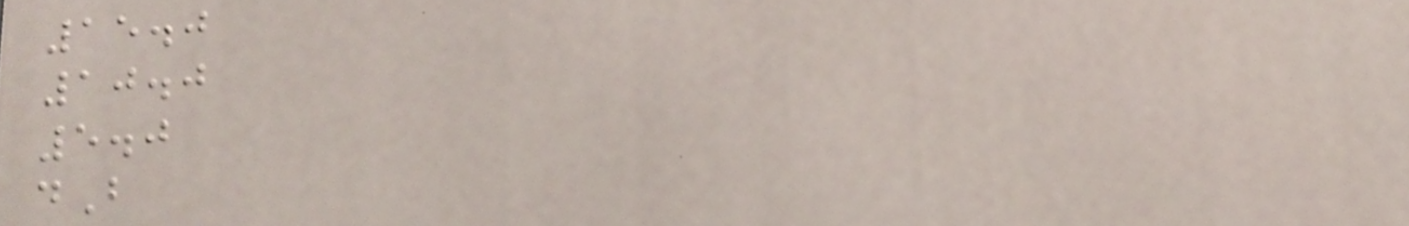15.0
10.0
5.0
dB
